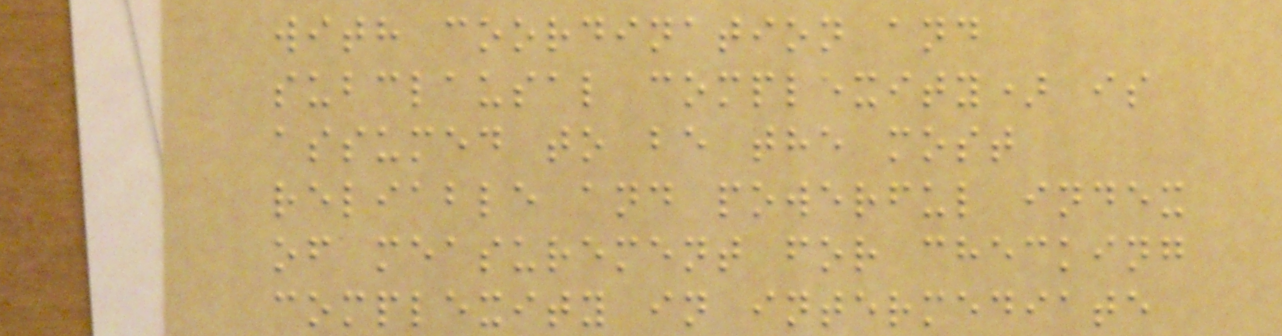with coordination and
subclausal complexity) is
assumed to be the most
reliable and powerful index
of measurement for checking
complexity in intermediate
